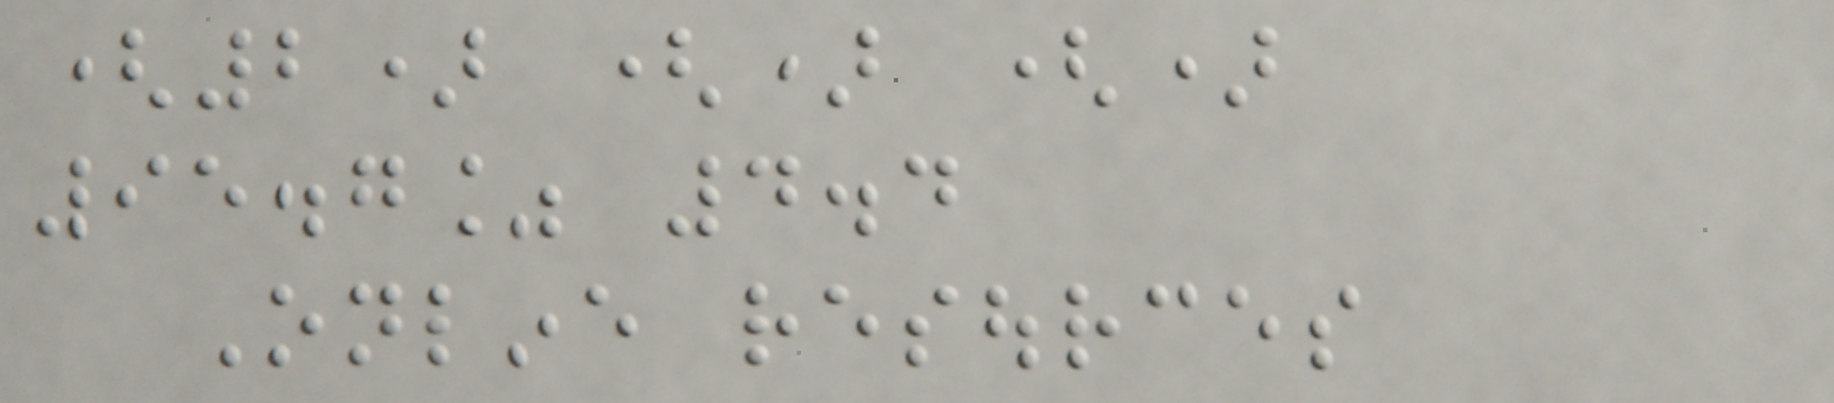(2) () ()
95.7% 4.4
Online resources
